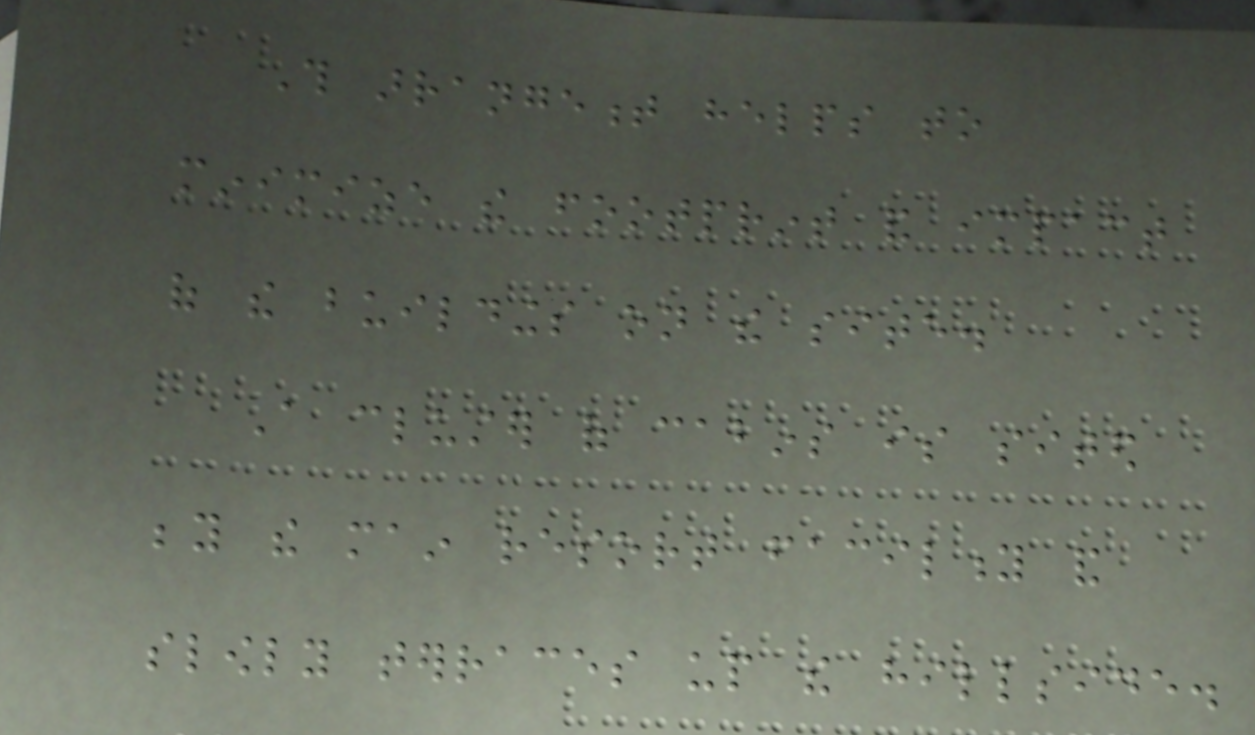This arrangement helps to
minimize the footprint and impact
of the buildings on the site.
A cluster of cabins is sited
beyond the main resort facility and
slowly terraces up the hillside.
